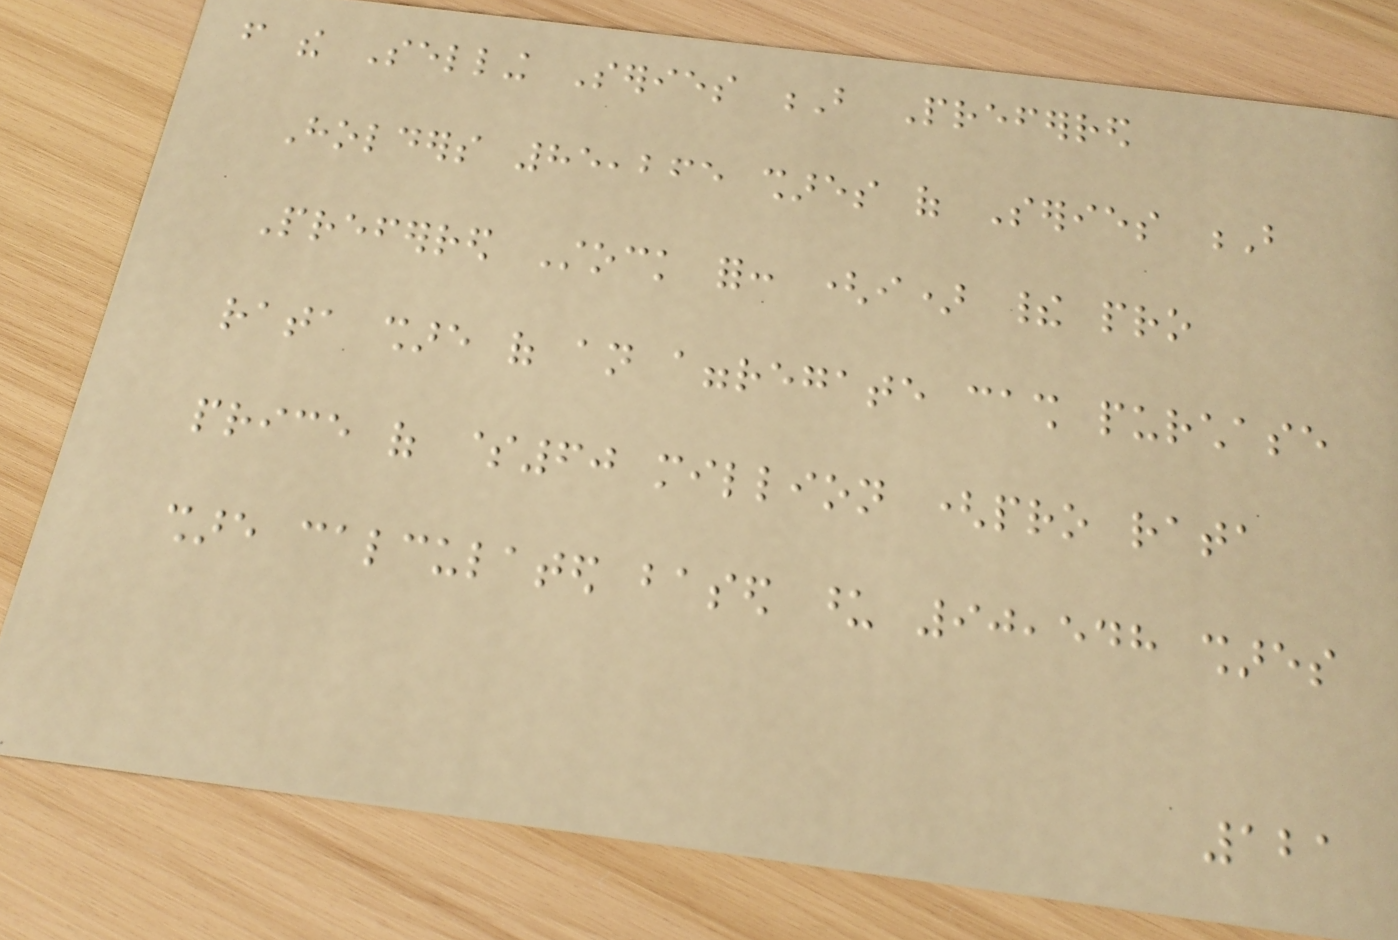from the Selling Series B Preferred
Holders 85,265 shares of Series B
Preferred Stock for: (i) their pro
rata share of an aggregate cash purchase
price of $60 million (pro rata
share calculated based upon 90,548 shares
121
